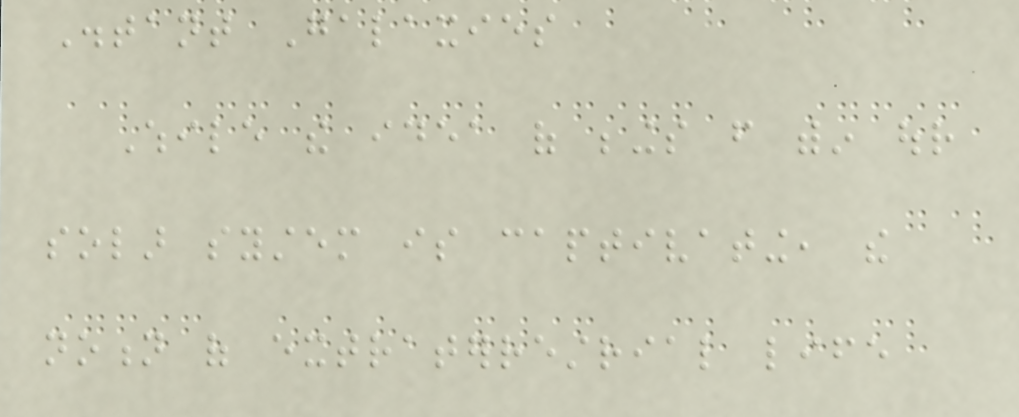Distant Galaxies
While the idea of beings from within our
solar system is captivating, the
notion of extraterrestrial life
